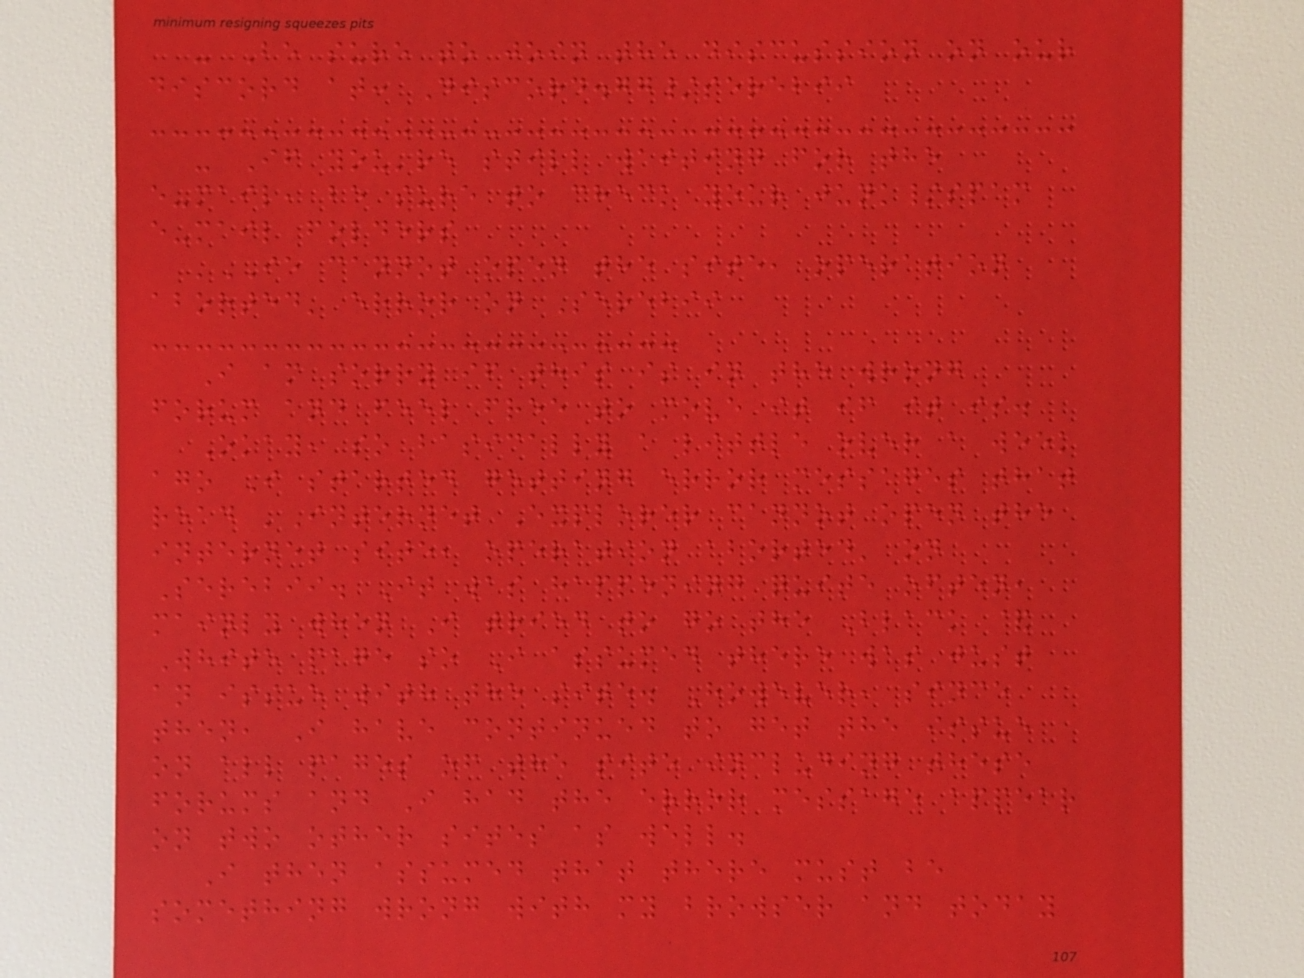- Be sure to join the discussion on our
discord at: Discord.gg/serebii
- If you're still waiting for the
e-mail, be sure to check your junk/spam
e-mail folders
'IE cannot open the site, operation
aborted' error on Serebii
I am sorry if this is in the wrong
forum and feel free to move it if it is.
Okay, so basically a little over a week
ago I started getting error messages that
read 'Internet Explorer cannot open the
internet site, operation aborted' on
Serebii. It was happening quite often,
mainly when I tried to go the Black &
White page so I assumed there was just
an issue with the site. However, since
then, I have continued to get the issue
on all pages of the site including these
forums and I had the error message appear
on two other sites as well.
I then assumed that there must be
something wrong with my browser and today
